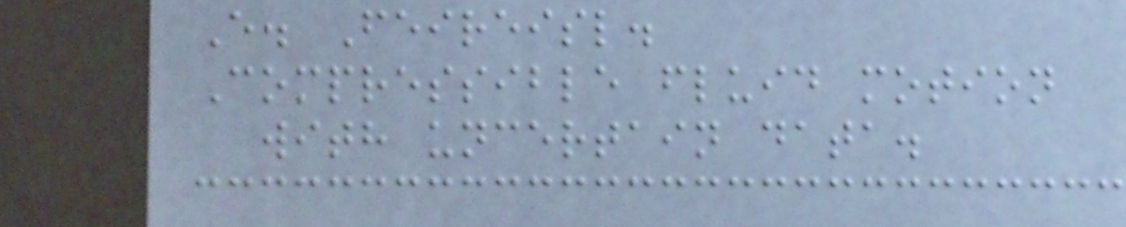E. Feireisl.
Compressible fluid motion
with uncertain data.
